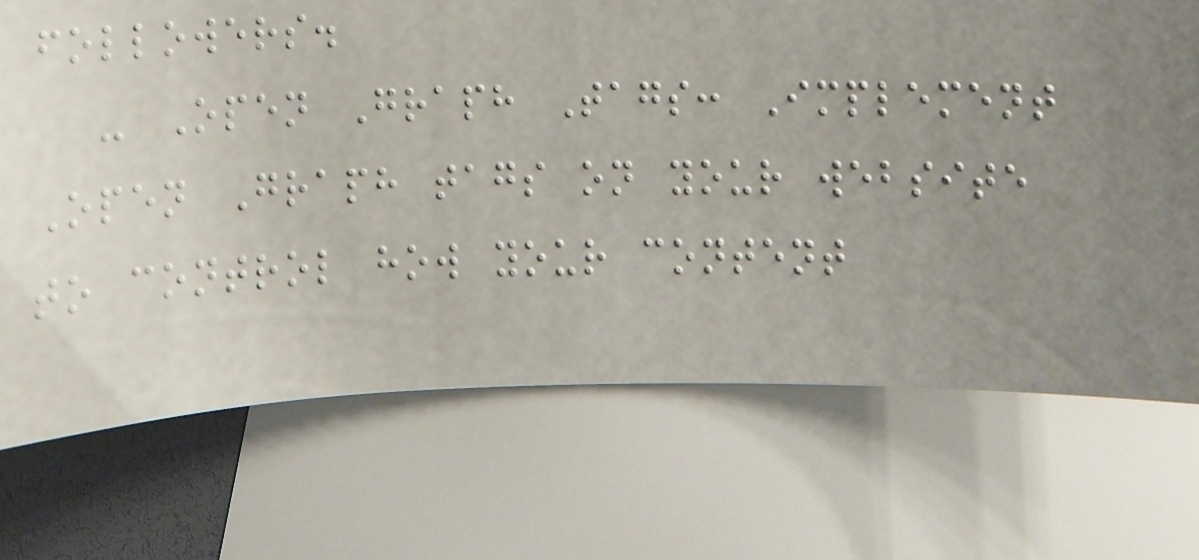followers.
- Open Graph Tags: Implement
Open Graph tags on your website
to control how your content
